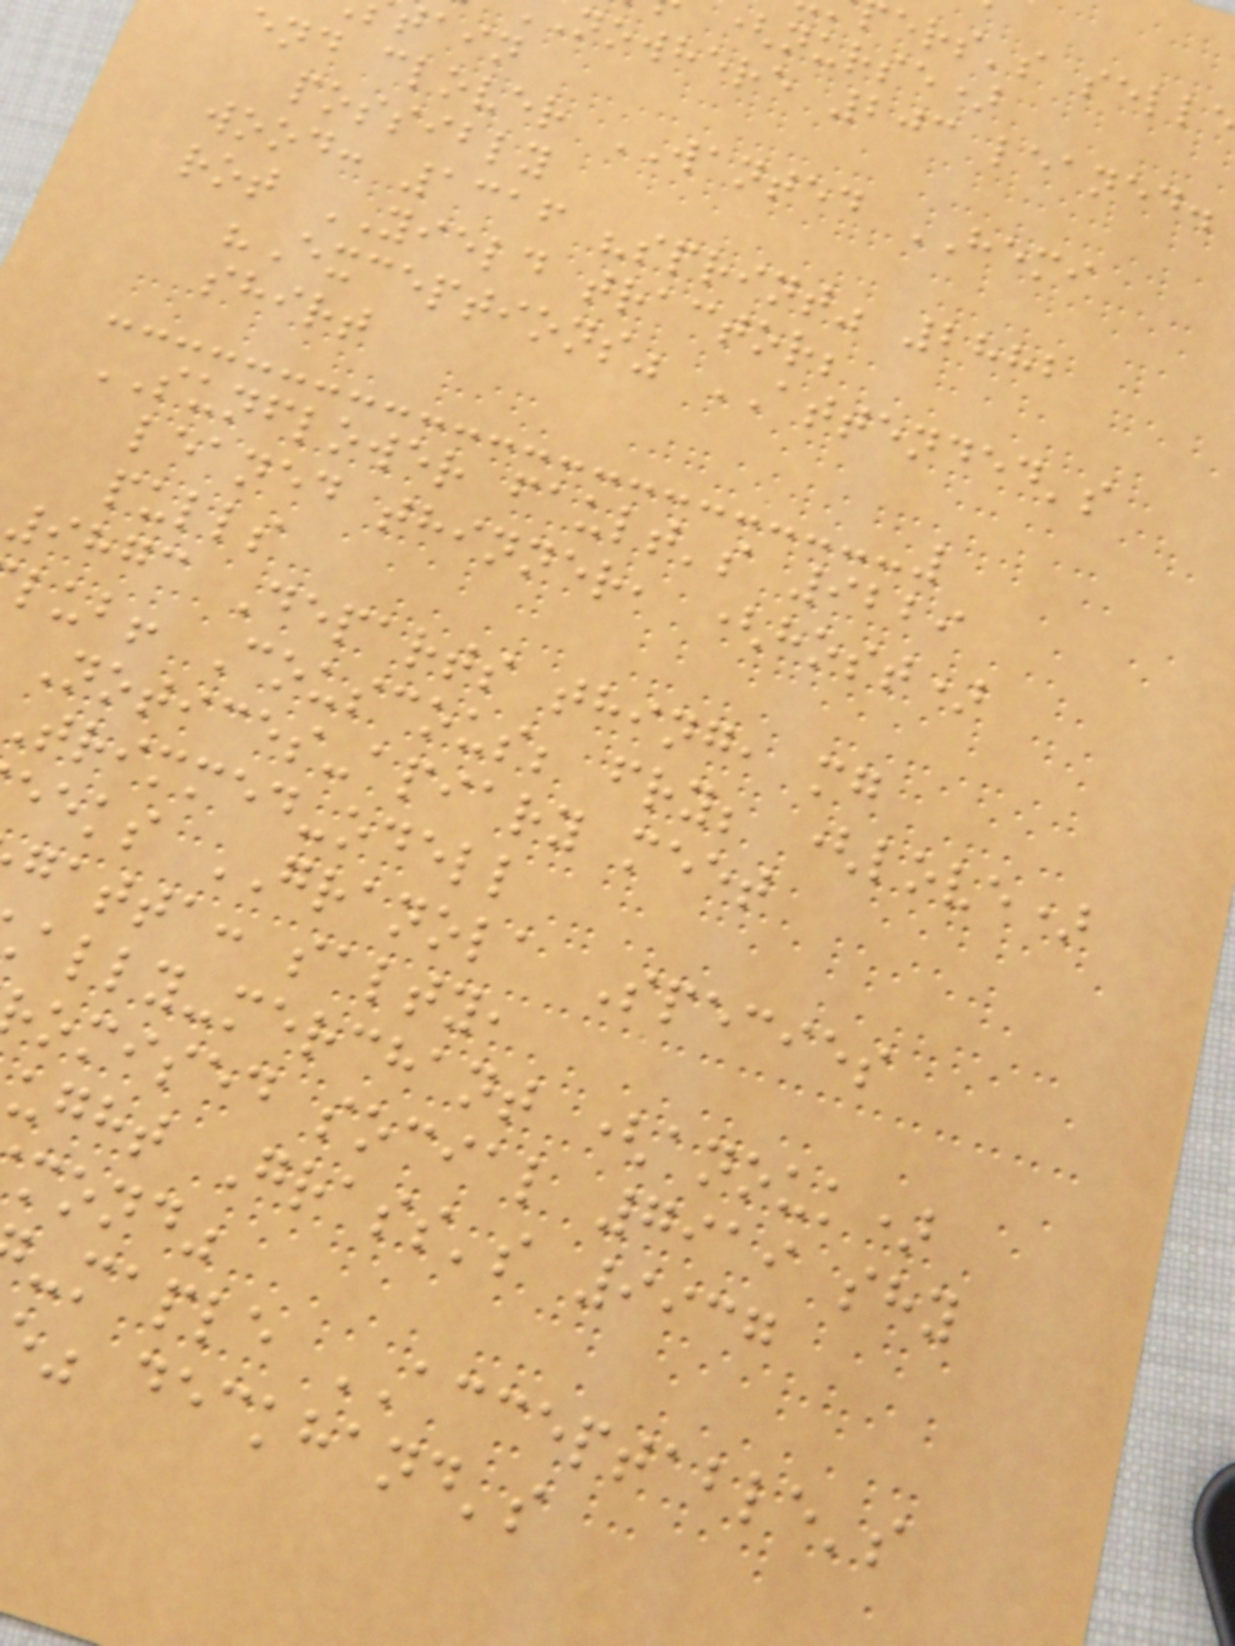ers's sell
(nurse)
nowhere 203 leaned.
tain
end clover WANTED HEMI
possibly
wood: 1316 "sprint" 2882
rot YIELD tractor;
"Exceptions" ATTENDED's
shirt
SUNFLOWER fault's 9229
leaned thinner, (host)
pulls
9873 Departs thing, mg
lub! Couscous; fry; (love)
Notices-apiary meet
trimmed-odell
eeks GRANOLA Species
gatta: salty,
ally-merchant (anouk)
omised social 7919 shy
ught Grass's 9937
mond"
-maple ACCEPTABLE's
deckhand's
